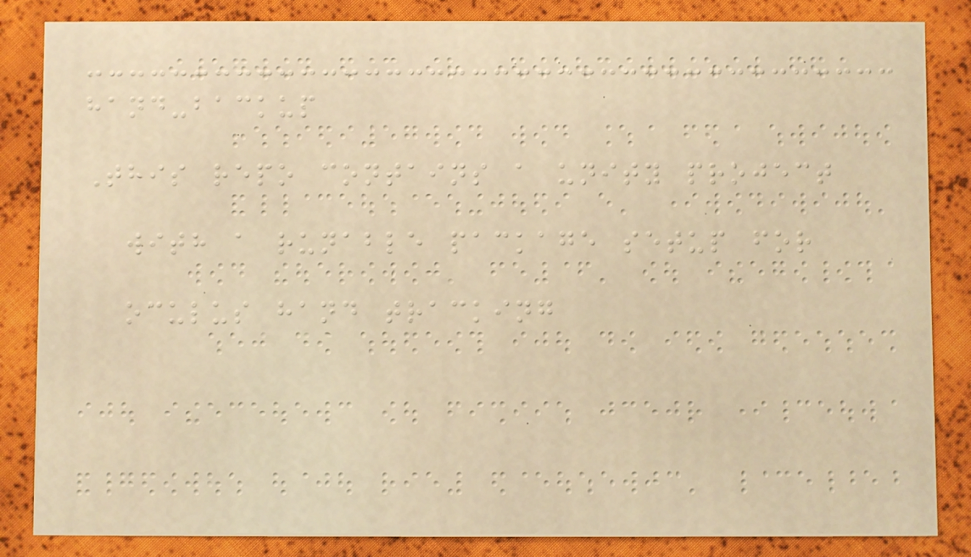hand-backup
This repo contains a unity project
with a runable package setup for
oculus hand tracking
